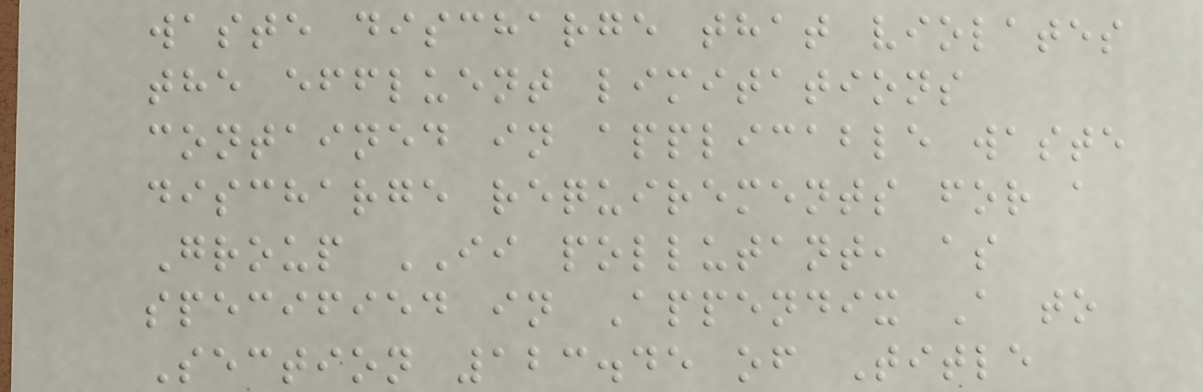waste discharge that violates
the effluent limitations
contained in applicable waste
discharge requirements for a
Group II pollutant, as
specified in Appendix A to
Section 123.45 of Title
